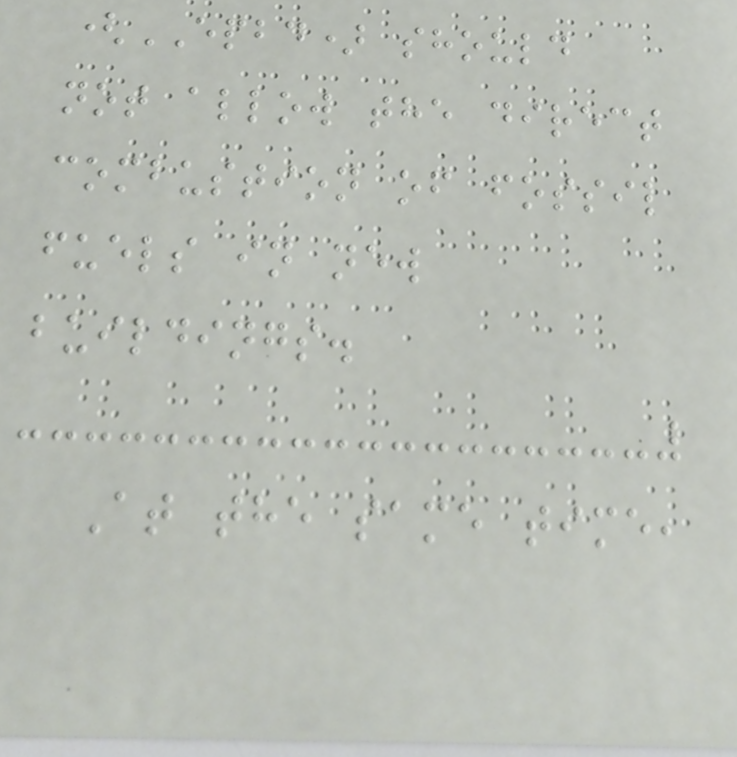(EPBD) should
not allow the direct
combustion of fossil
fuels in new
buildings.
At the same time,
